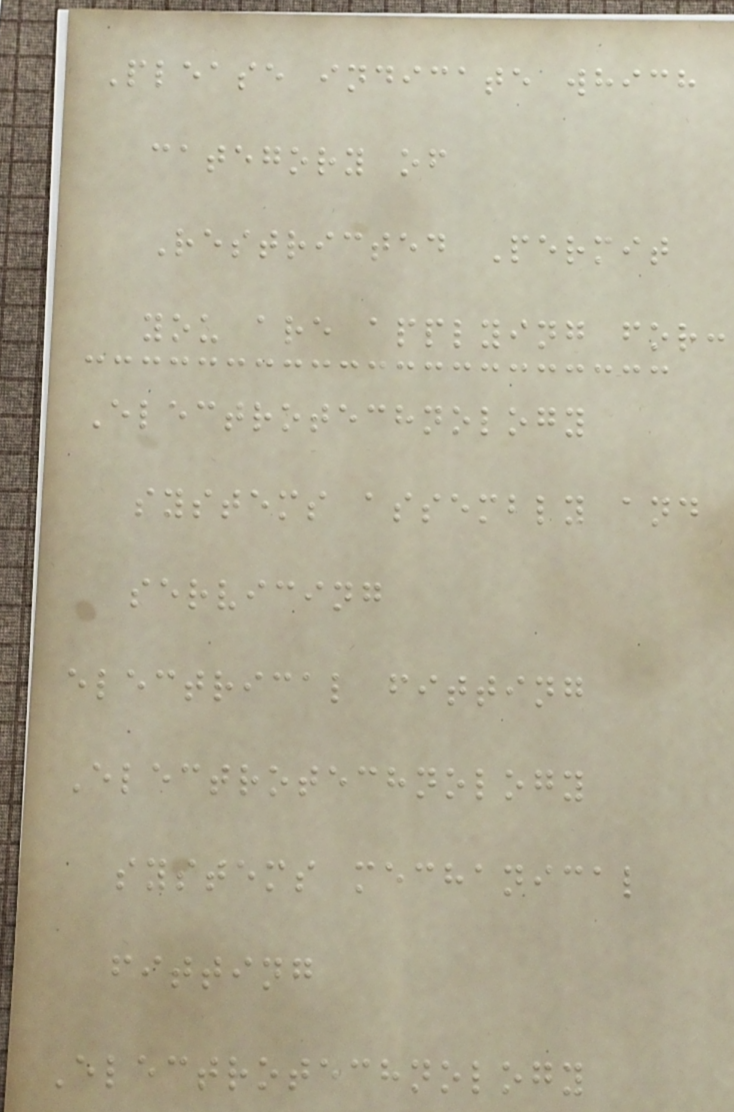Please indicate which
category of
Restricted Permit
you are applying for:
Electrotechnology
systems assembly and
servicing
electrical fitting
Electrotechnology
systems mechanical
fitting
Electrotechnology
